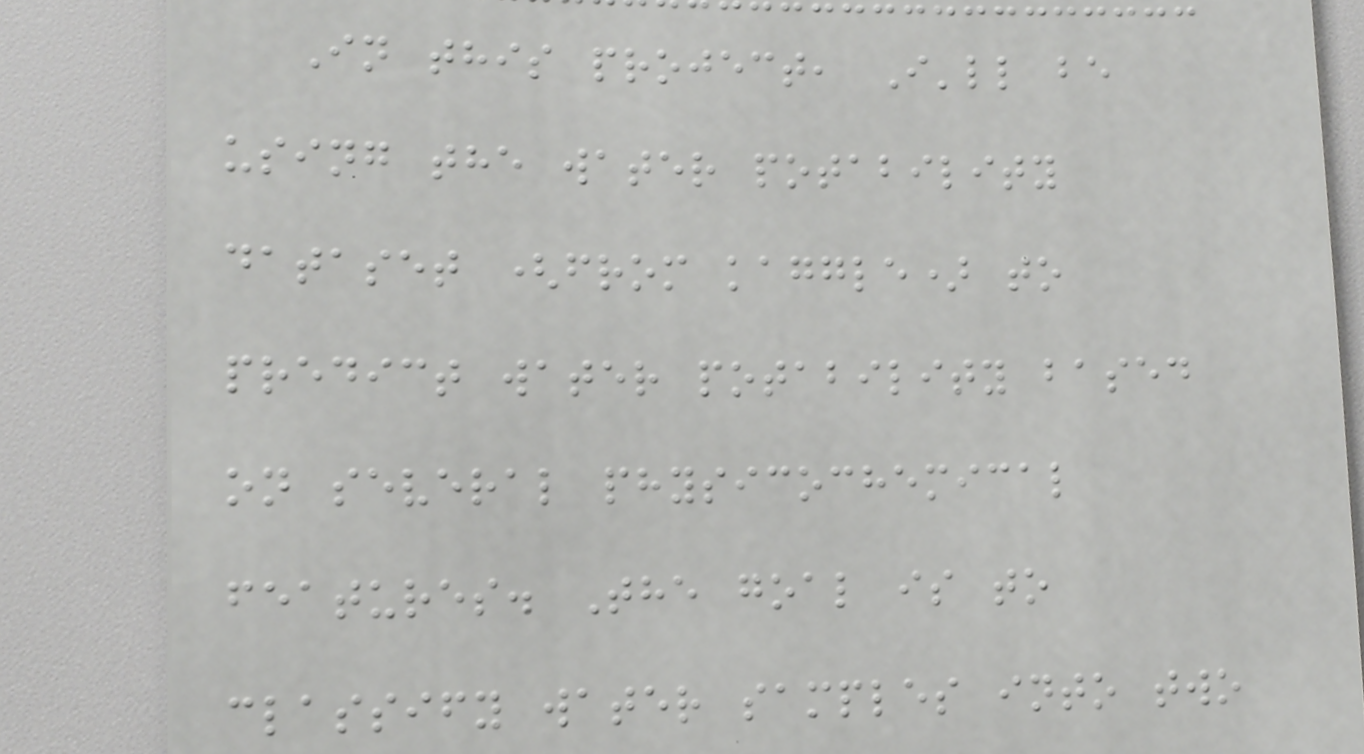In this project, I'll be
using the water potability
dataset (from kaggle) to
predict water potability based
on several physicochemical
features. The goal is to
classify water samples into two
